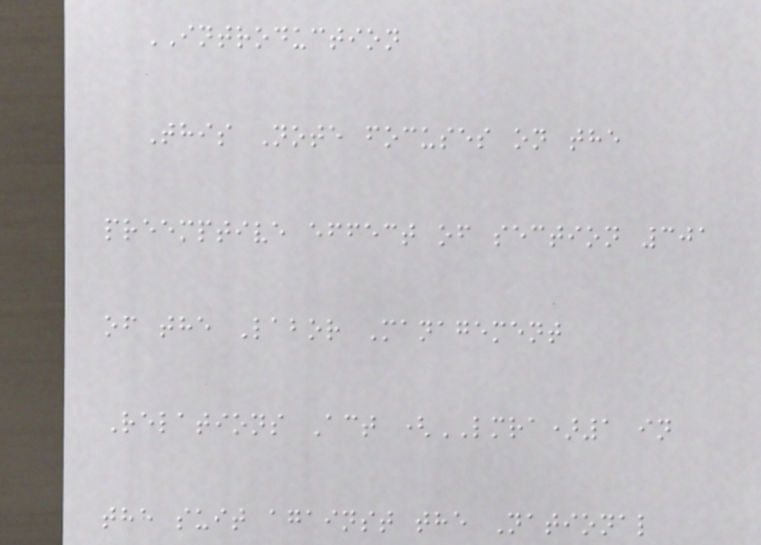INTRODUCTION
This Note focuses on the
preemptive effect of section 301
of the Labor Management
Relations Act (LMRA)1 in
the suit against the National
